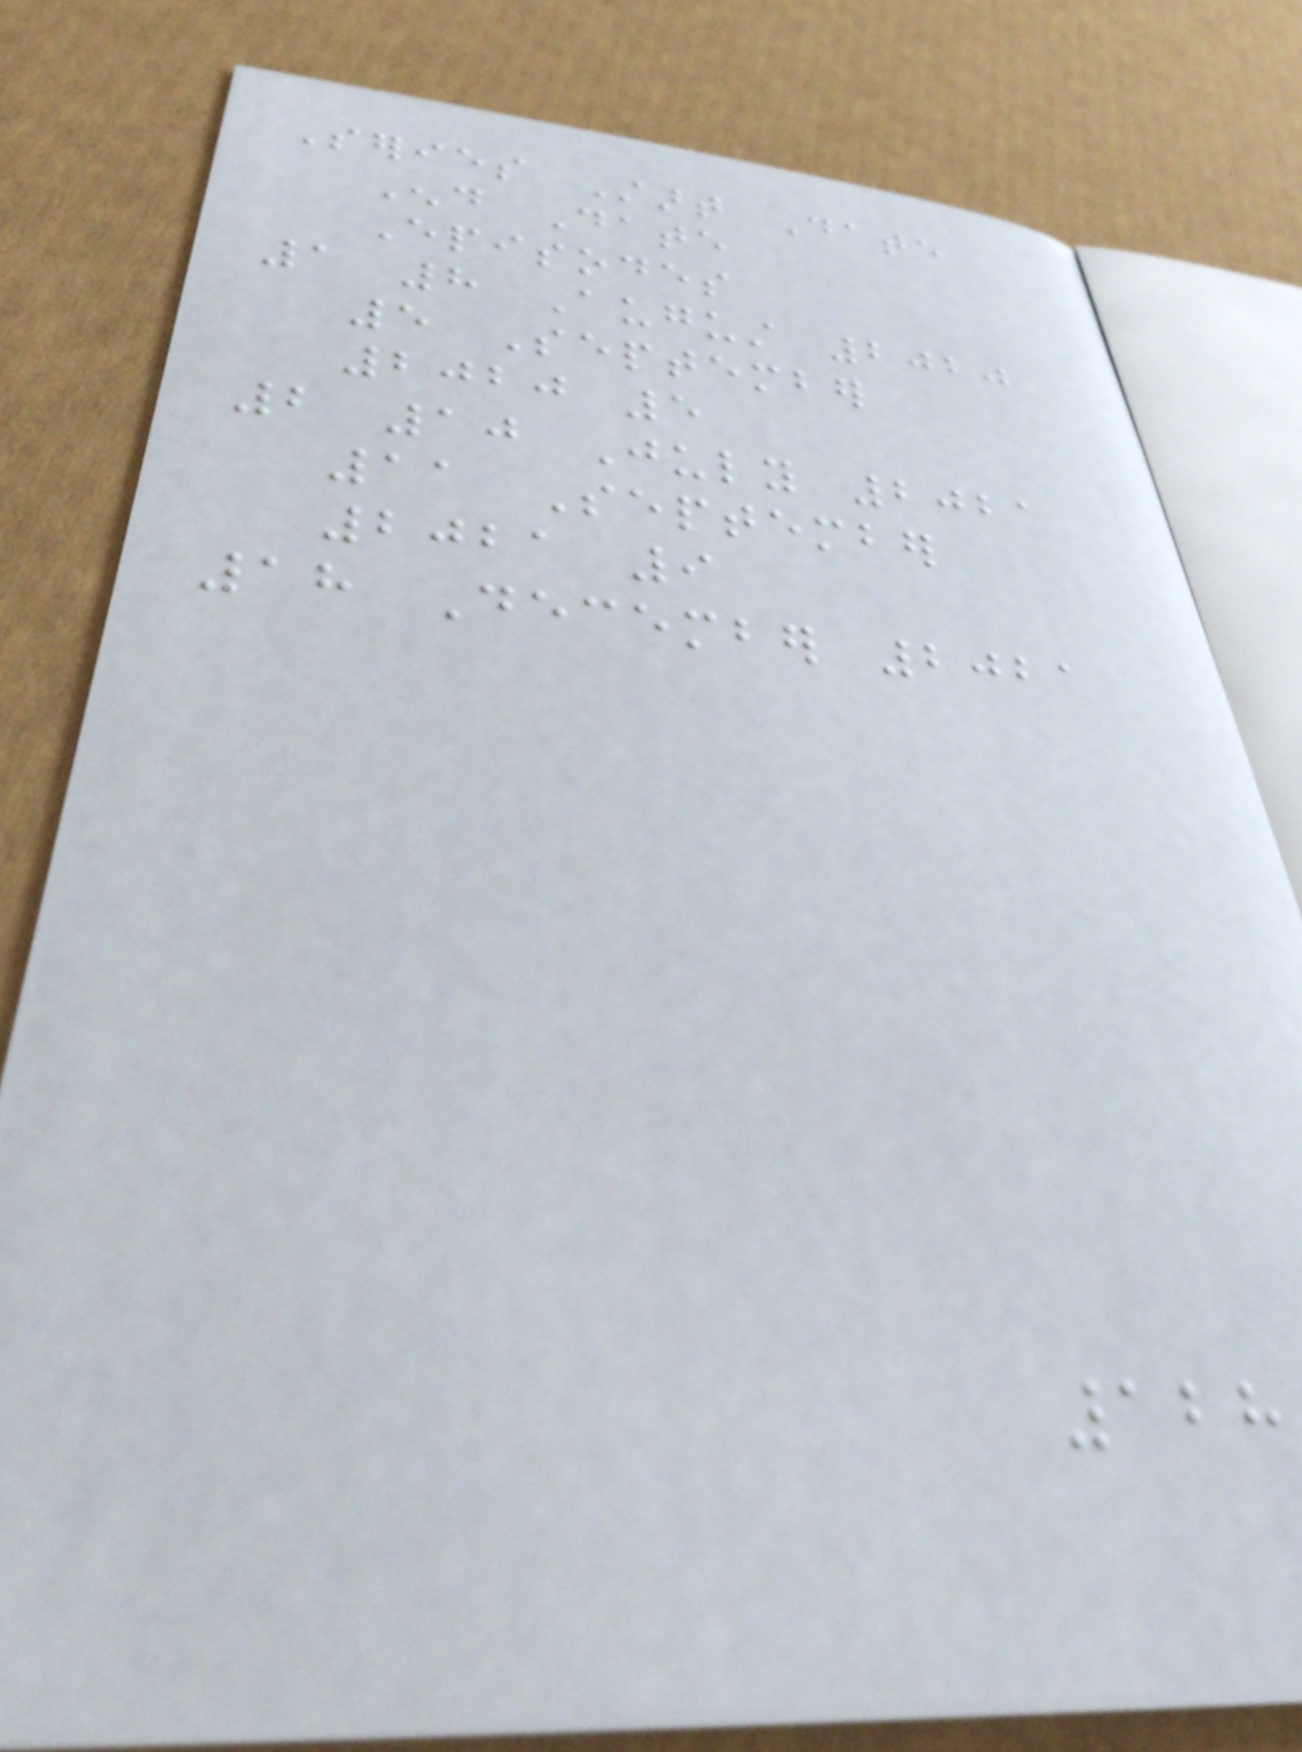Series Start Date
End Date
Episodes
1 8 August 2020
5 September
2020 5
2 10 July 2021
11 September
2021 9
18 December 2021
128
